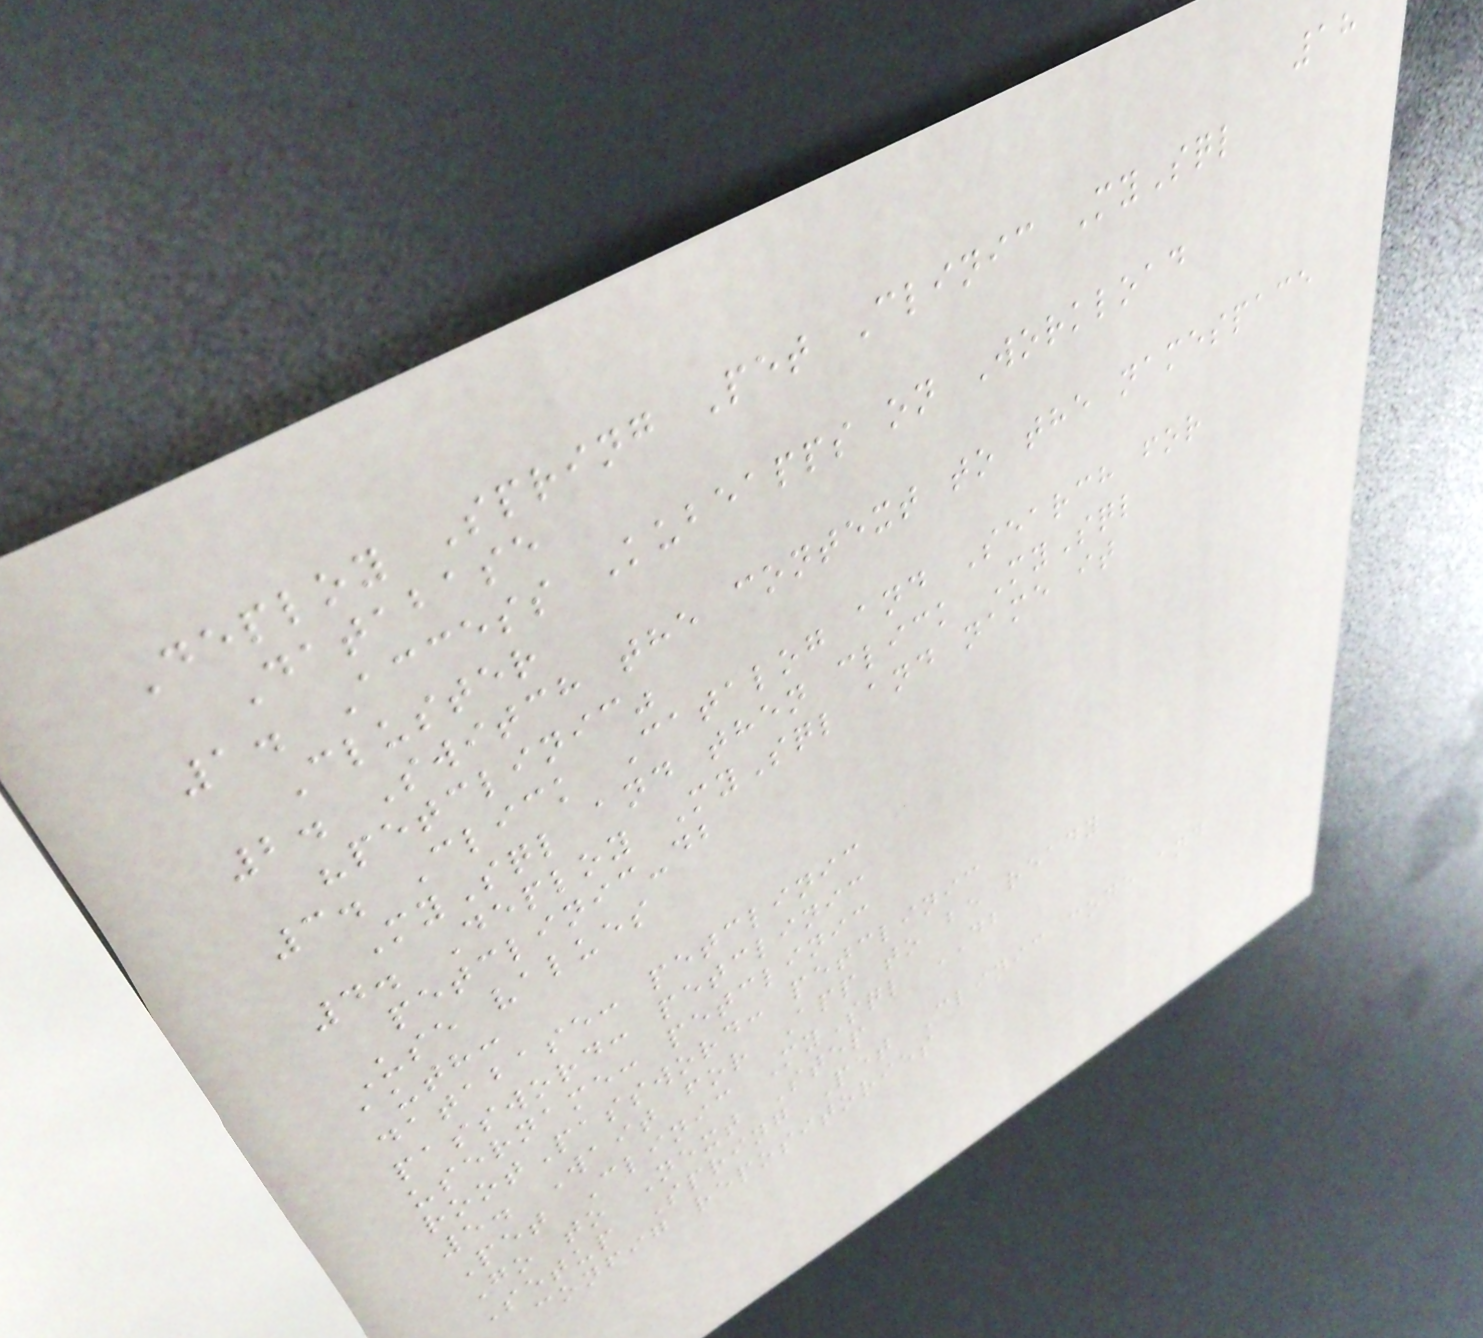18
Deploy Spring Pet Clinic MySql
Database
1. Access Kubeapps on Workload
Cluster
2. Switch the context to the namespace
"petclinic"
3. Click Catalog and Search for
MySql and then click MySql
4. Deploy MySql and name it
petclinic-db
Use values
auth:
database: petclinic
password: petclinic
username: petclinic
rootPassword: petclinic
5. Wait for App to be ready
Pet Clinic MySql DB
Go to Next Step
Setup Spring Pet Clinic code and
config repositories
